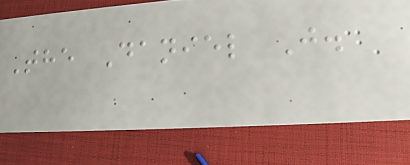The Daniel J.
